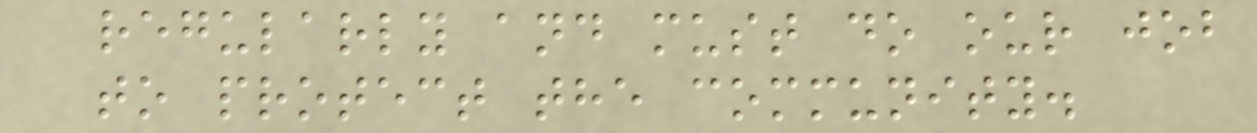regularly and must do our job
to protect the community.
